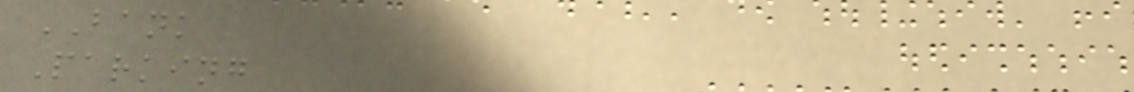BANK
Parking
